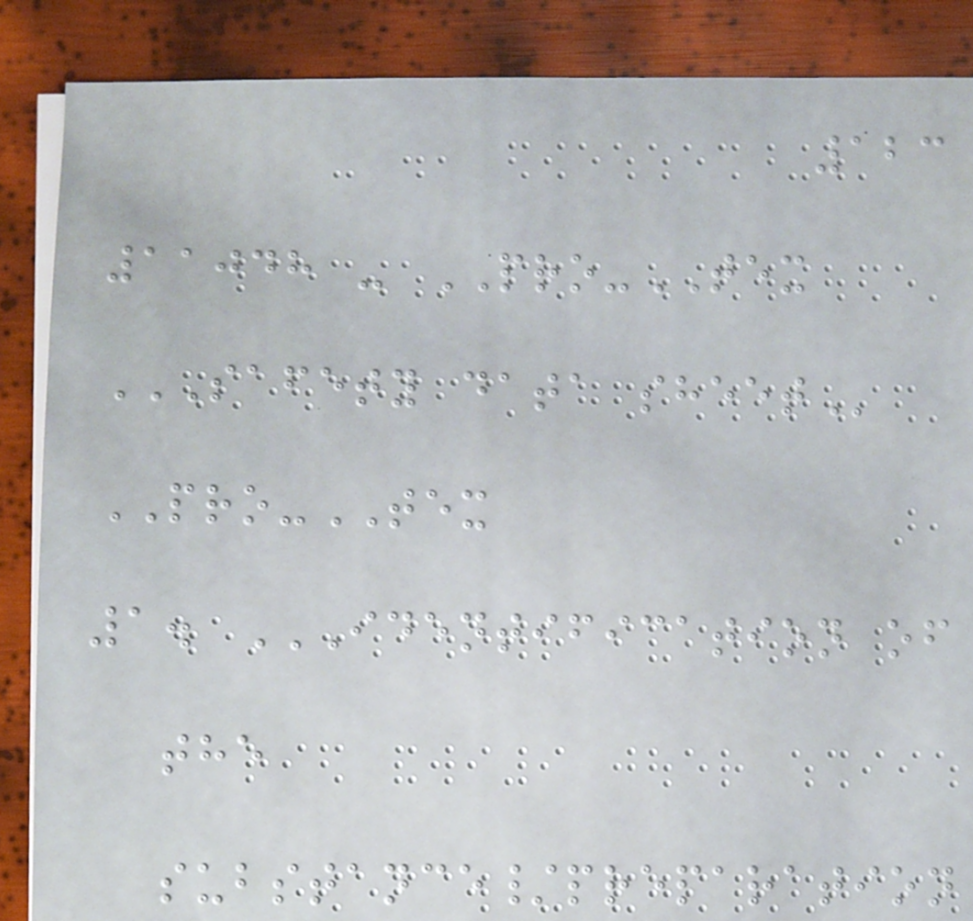123
11048 - PRO-TEX
SAFETY DATA SHEET
PRO-TEX
1. IDENTIFICATION OF
THE
SUBSTANCE/PREPARATION
